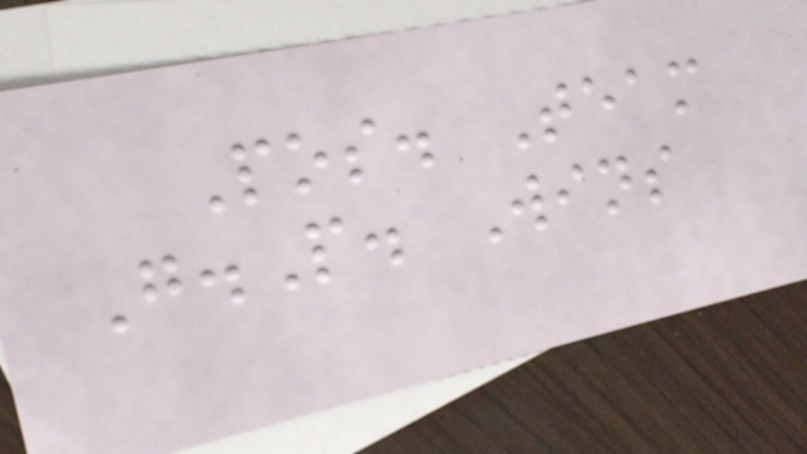Pos. Team
G.P. Wins
